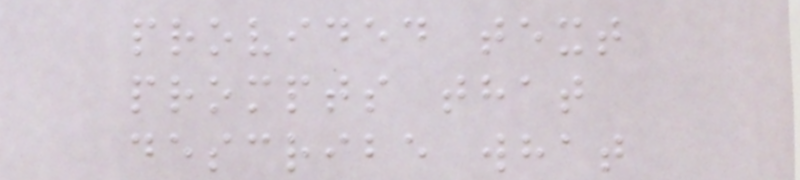provided text
prompts that
describe what
